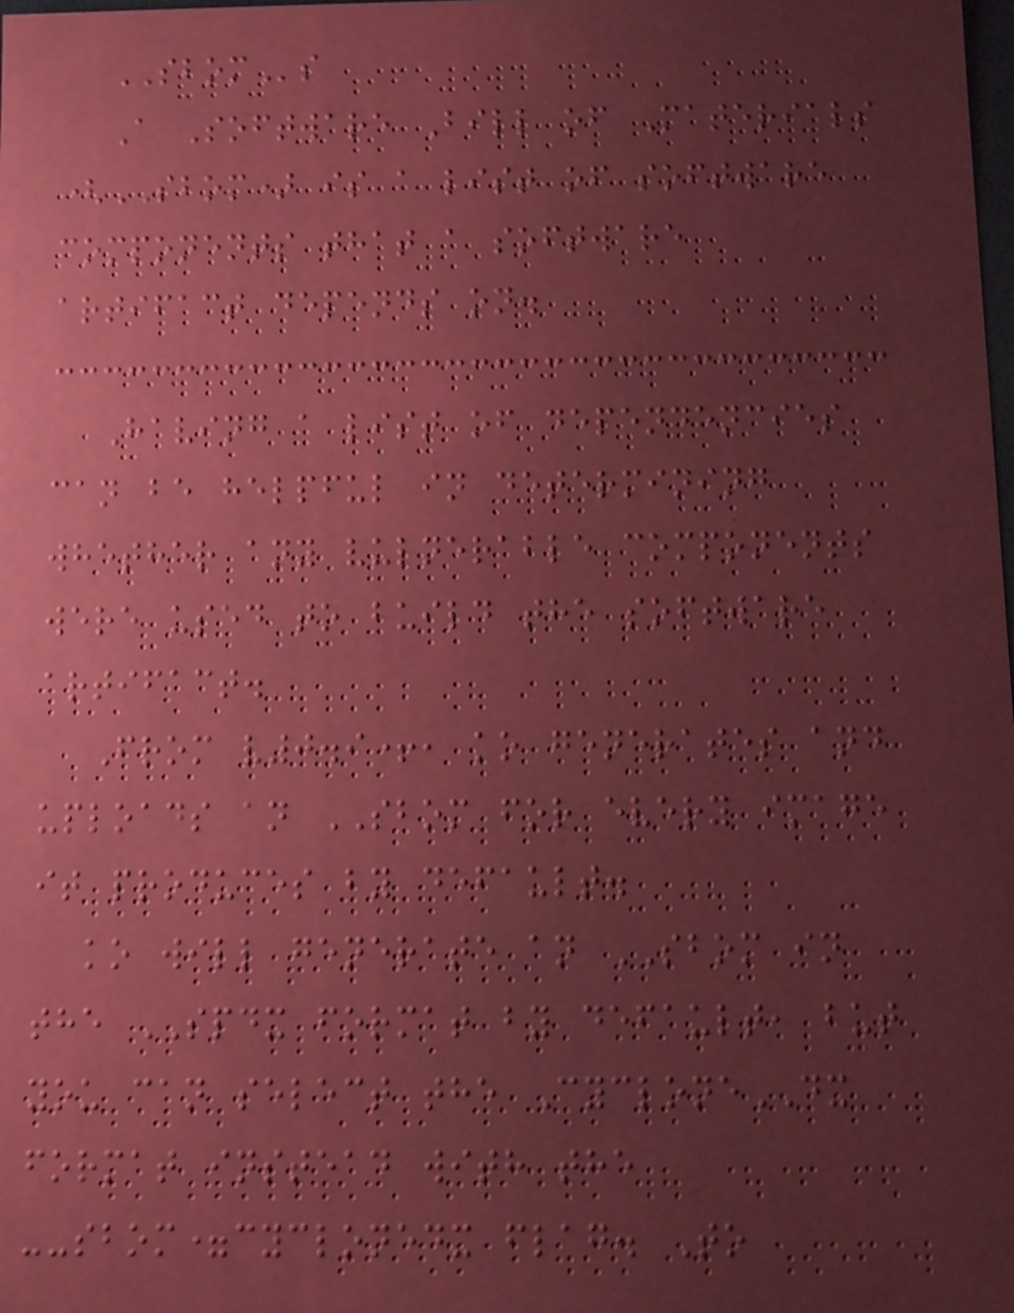SBOMs
A Software Bill of Materials
(SBOM) is a list of software
components that a software
artifact depends on.
Having a list of dependencies
can be helpful in determining
whether any vulnerable components
were used to build the software
artifact.
From v0.9+, ko generates and
uploads an SBOM for every image
it produces by default.
ko will generate an SBOM in
the SPDX format by default, but
you can select the CycloneDX
format instead with the
--sbom=cyclonedx flag. To
